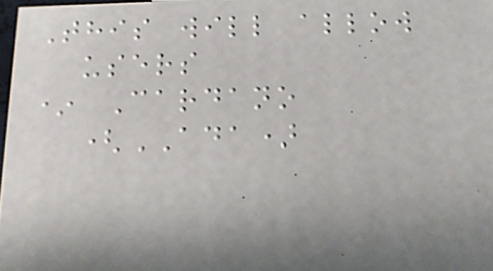This will allow
users
* Cardano
(ADA)
